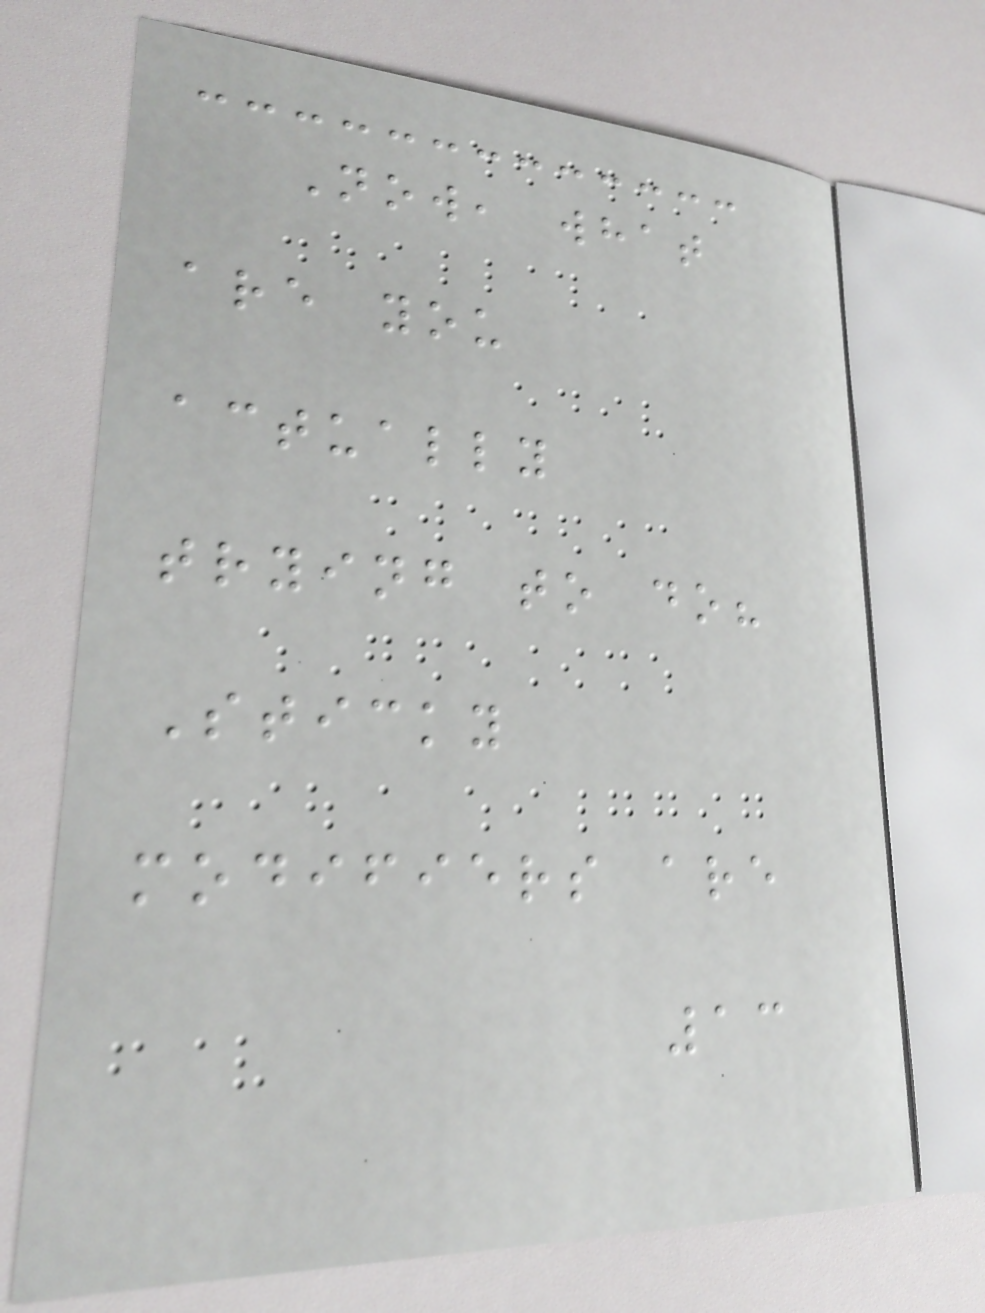Now, what
are you
actually
trying to do?
Sticky
modifiers are
13
